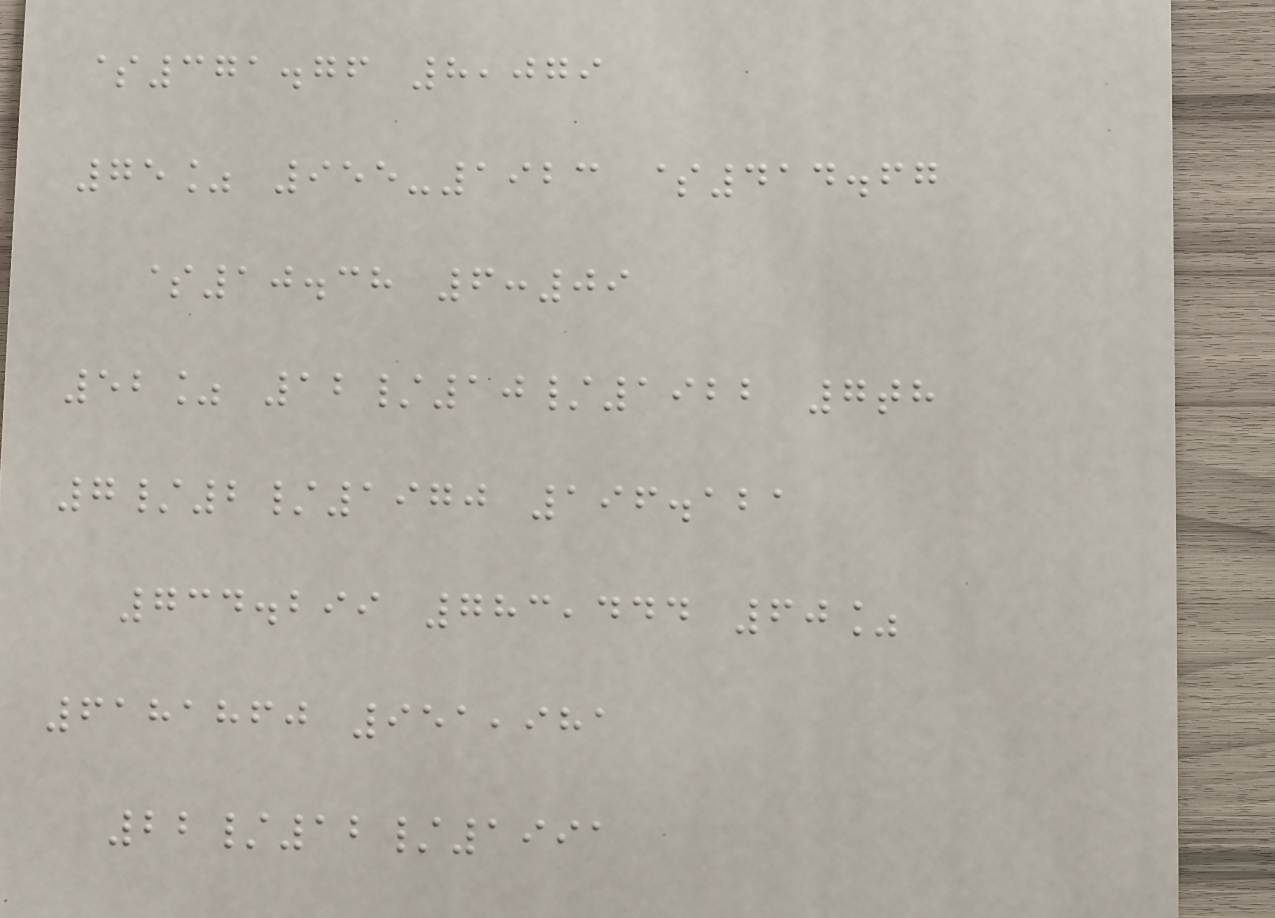$371.76 8,079
75% 955-1923 $414.67
$10.38 6:09
52% 12/10/1922 7th
7/2/1970 196.121
734.299 783,444 60%
6181860 951,981
22/12/1991
